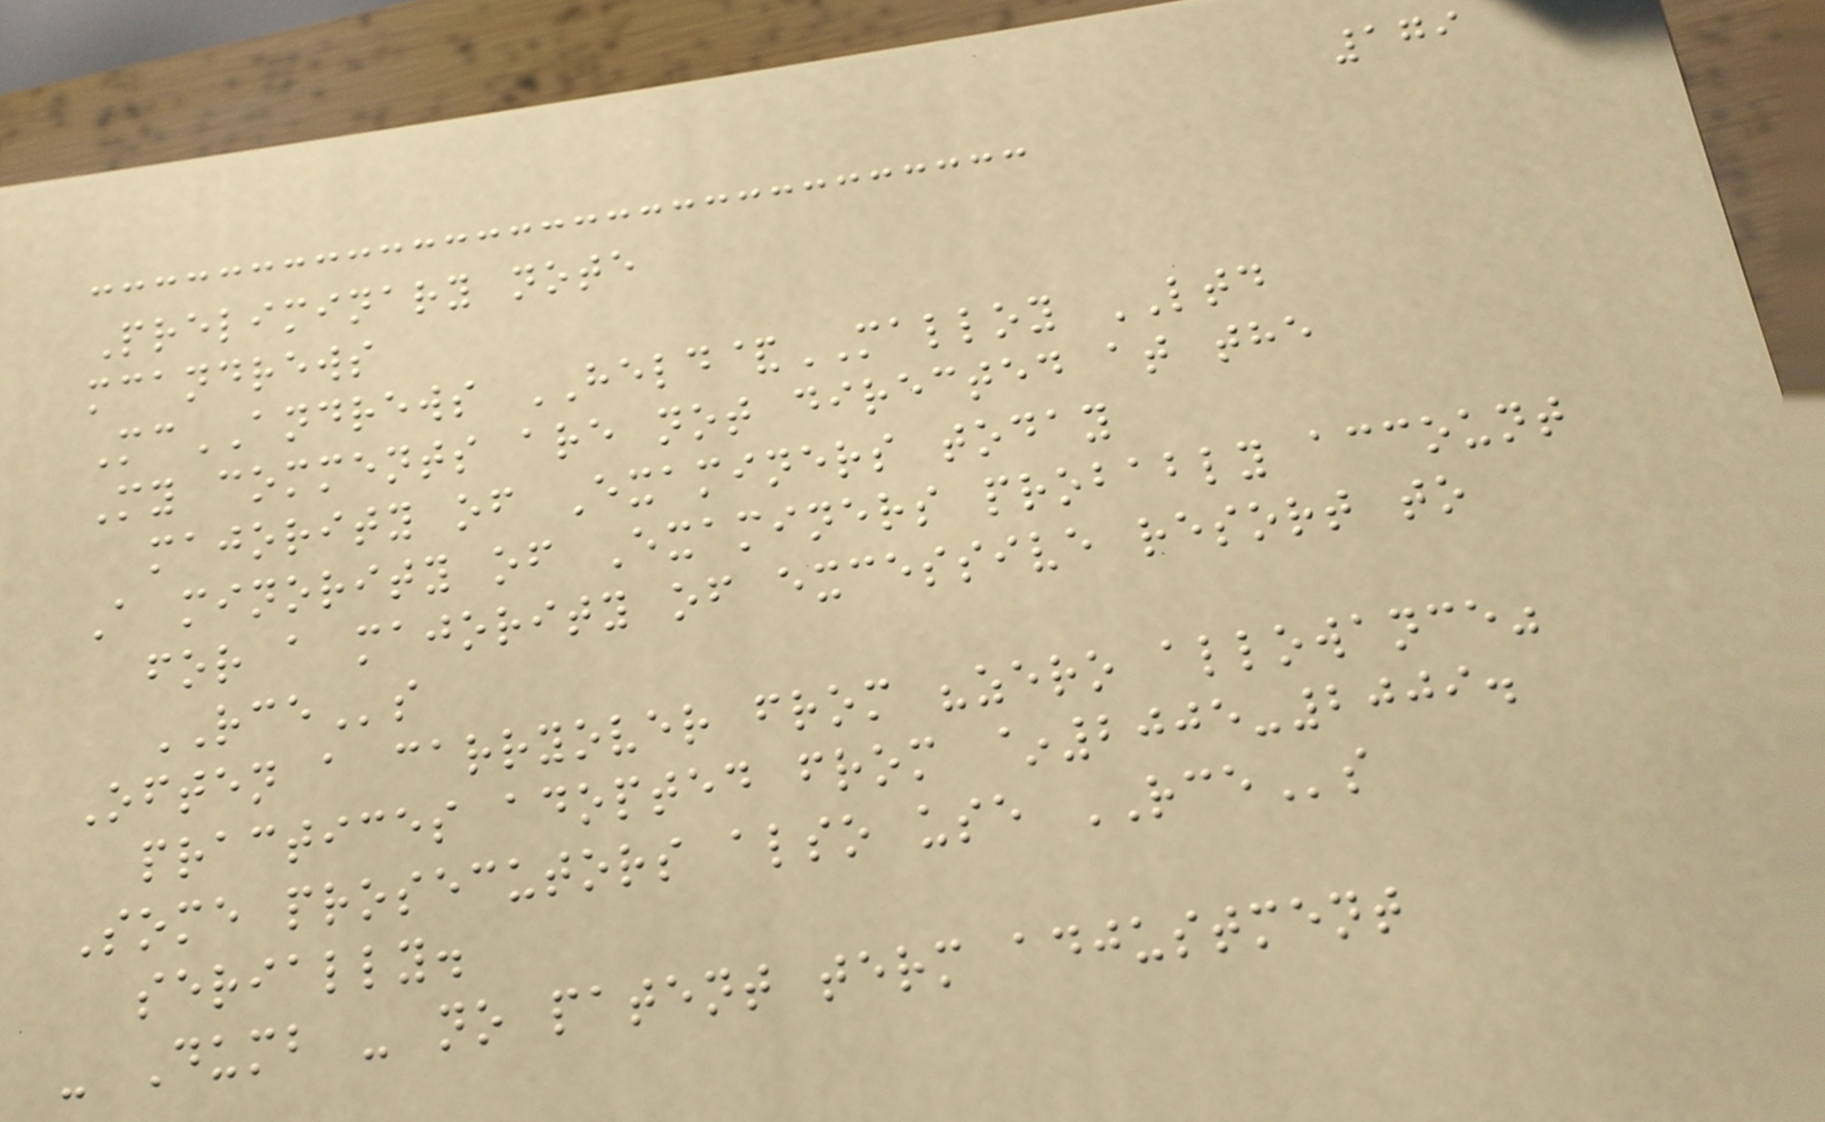179
Preliminary note
mcandrews
McANDREWS HELD&MALLOY LTD
My comments are not directed at the
majority of Examiners today
A minority of Examiners probably account
for a majority of excessive resort to
RCEs
Often a carryover from "zero allowance"
practices adopted from ~2005-2009.
Some prosecutors also use RCEs
serially.
- Dumb - no patent term adjustment
